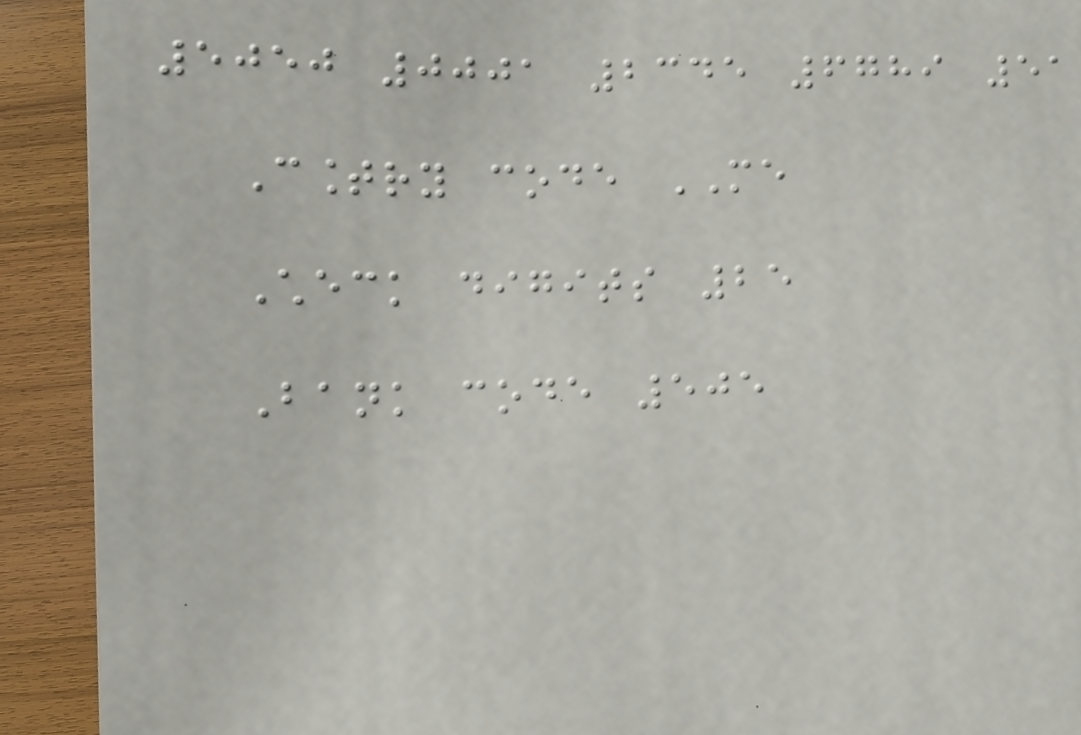5050 0001 2345 6789 51
Country code ME
Check digits 25
Bank code 505
